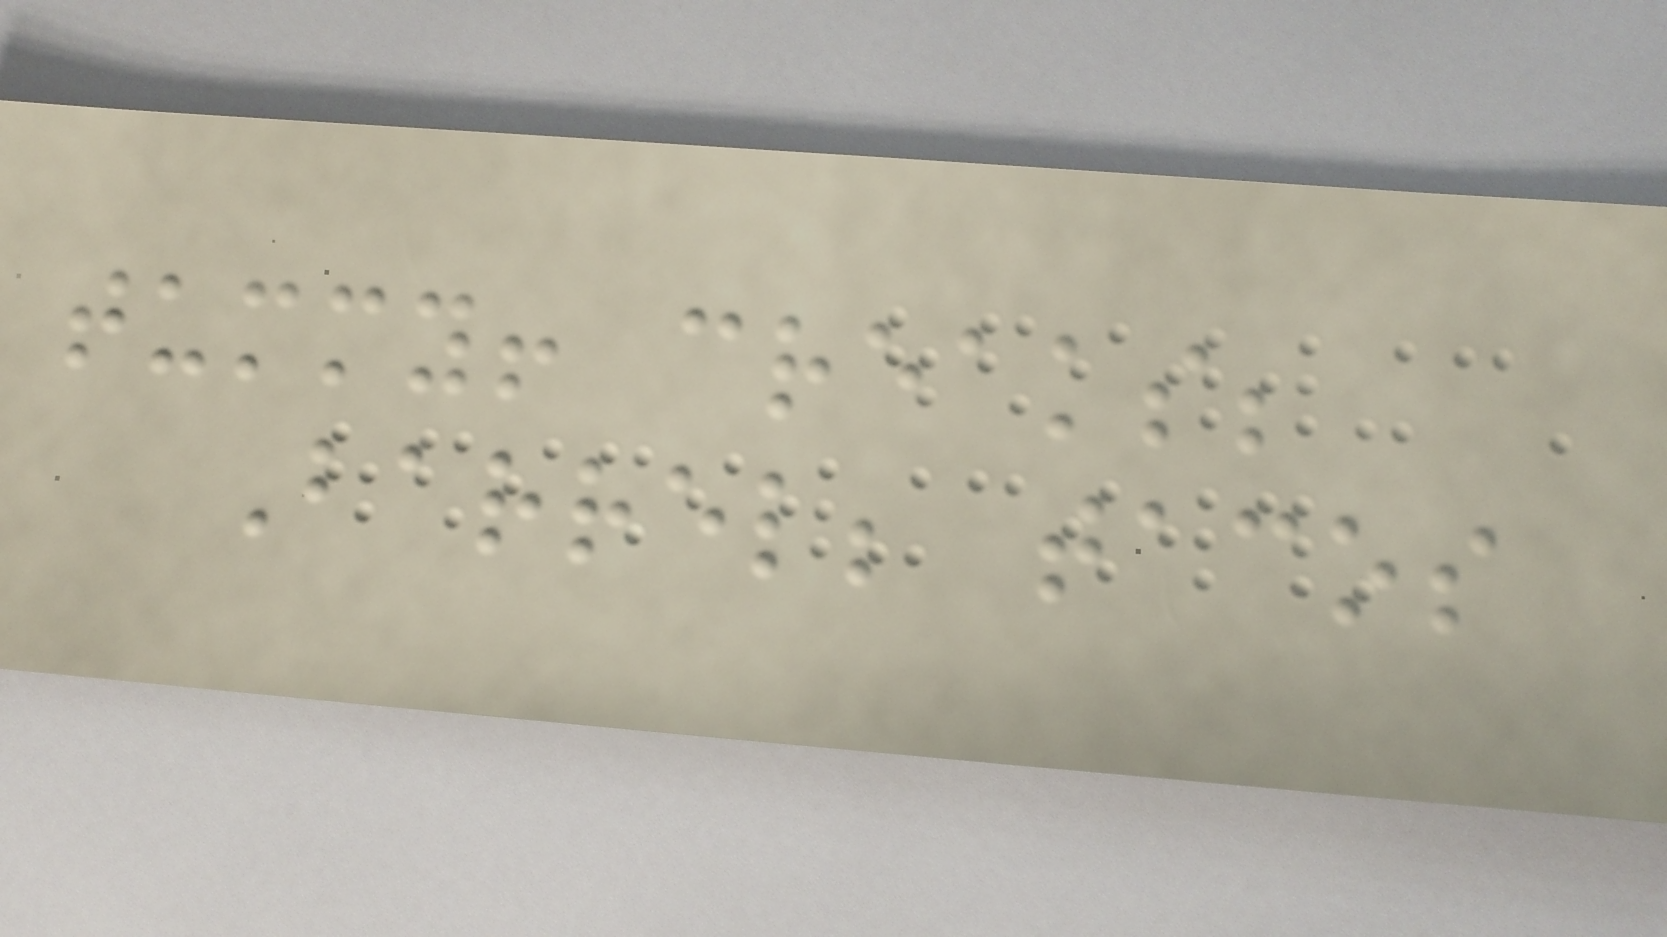tummy! creaks;
Barrel; tacos
